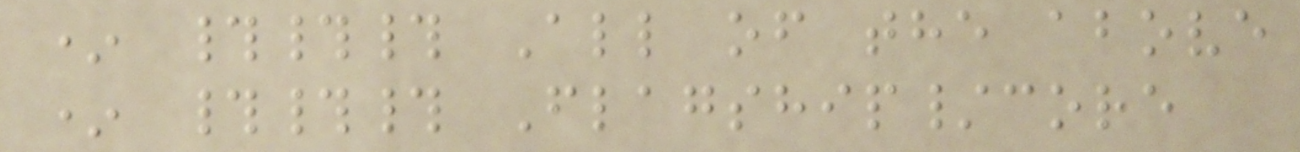* ### All of the above
* ### Flagship/core
